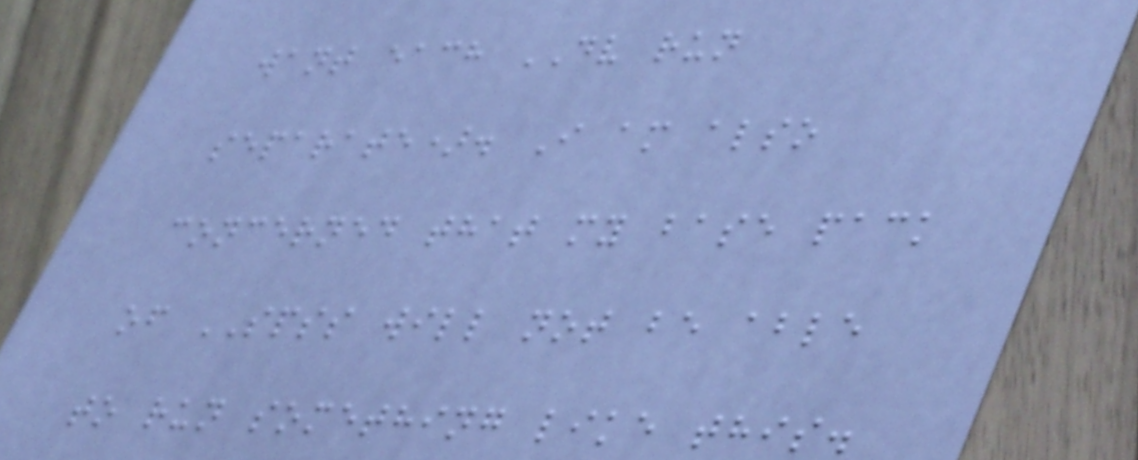want each DV run
separate). I am also
concerned that my base pack
of SPSS will not be able
to run something like this.
